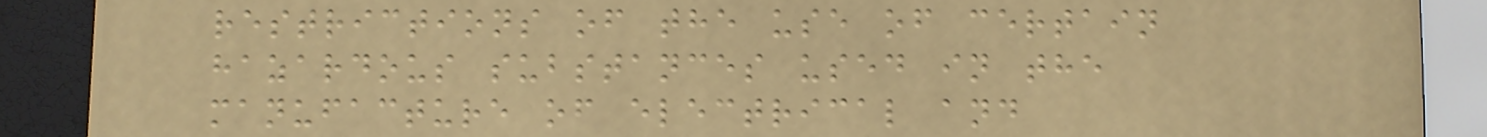restrictions of the use of certain
hazardous substances used in the
manufacture of electrical and
